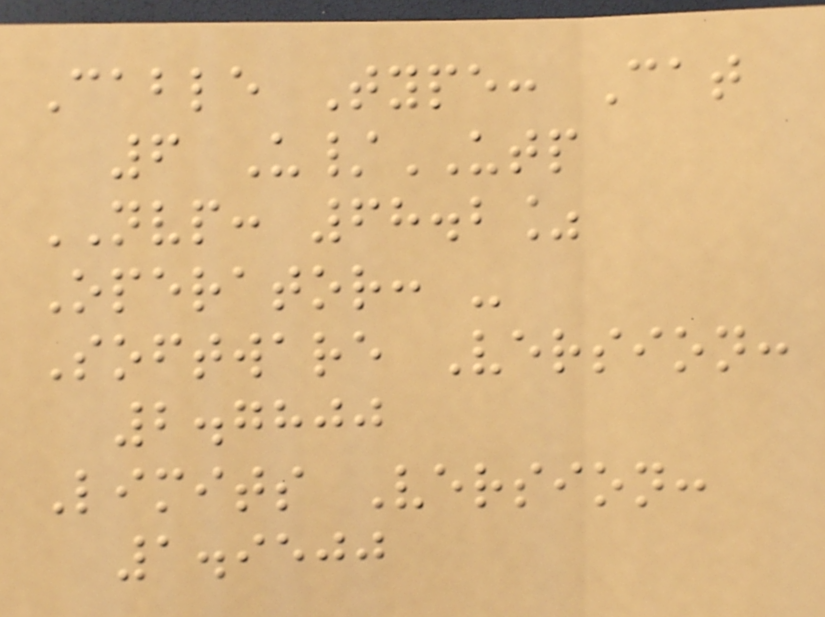Cable Type: Cat
6 U/UTP
NVP: 68.2%
Operator: -
Software Version:
2.7800
Limits Version:
1.9500
